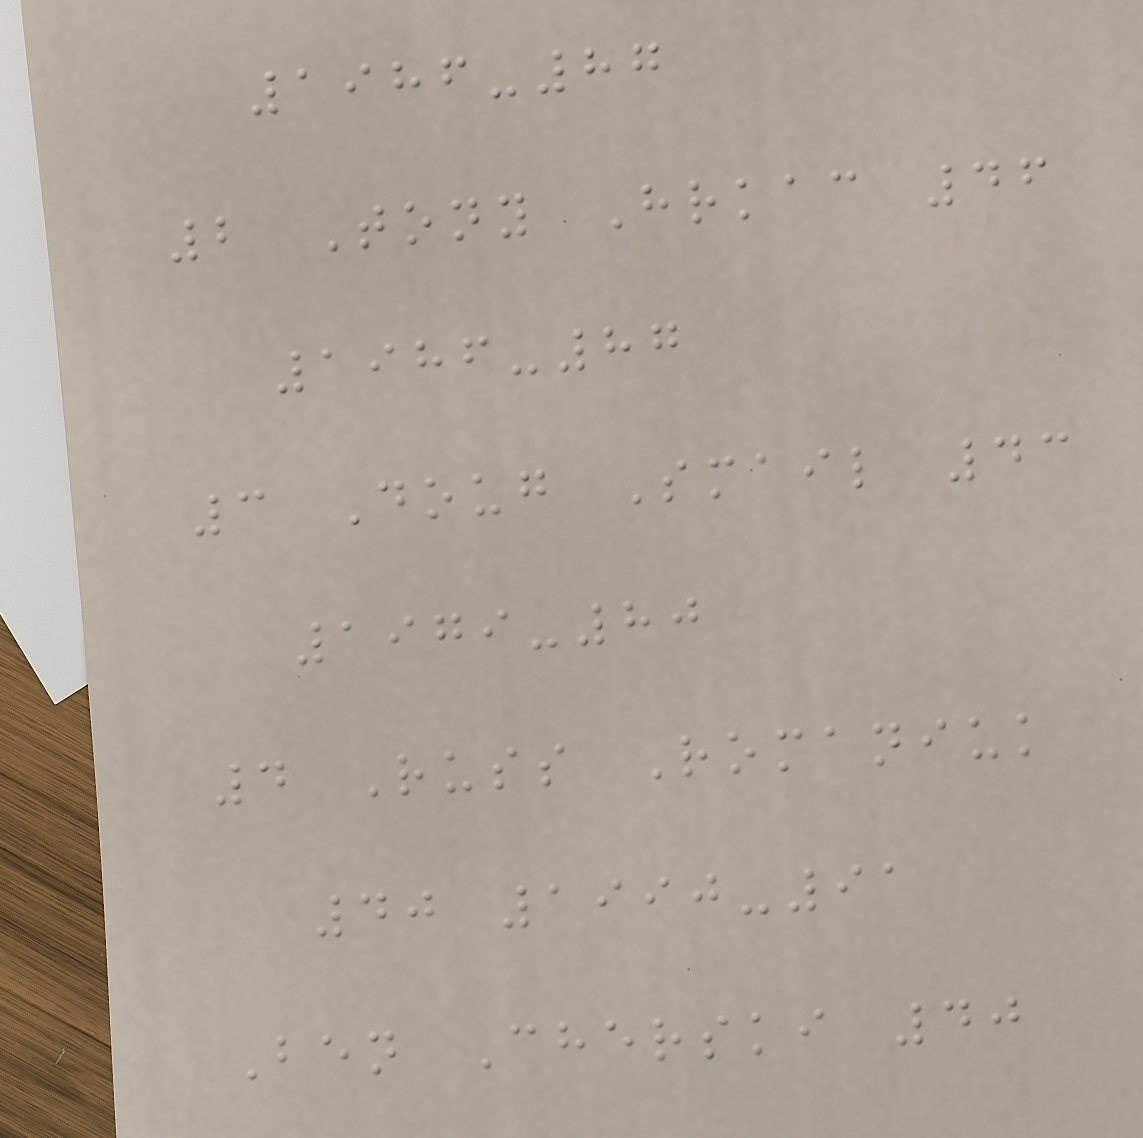1986-87
2 Tony Hrkac 46
1986-87
3 Doug Smail 43
1979-80
4 Russ Romaniuk
40 1990-91
Ben Cherski 40
